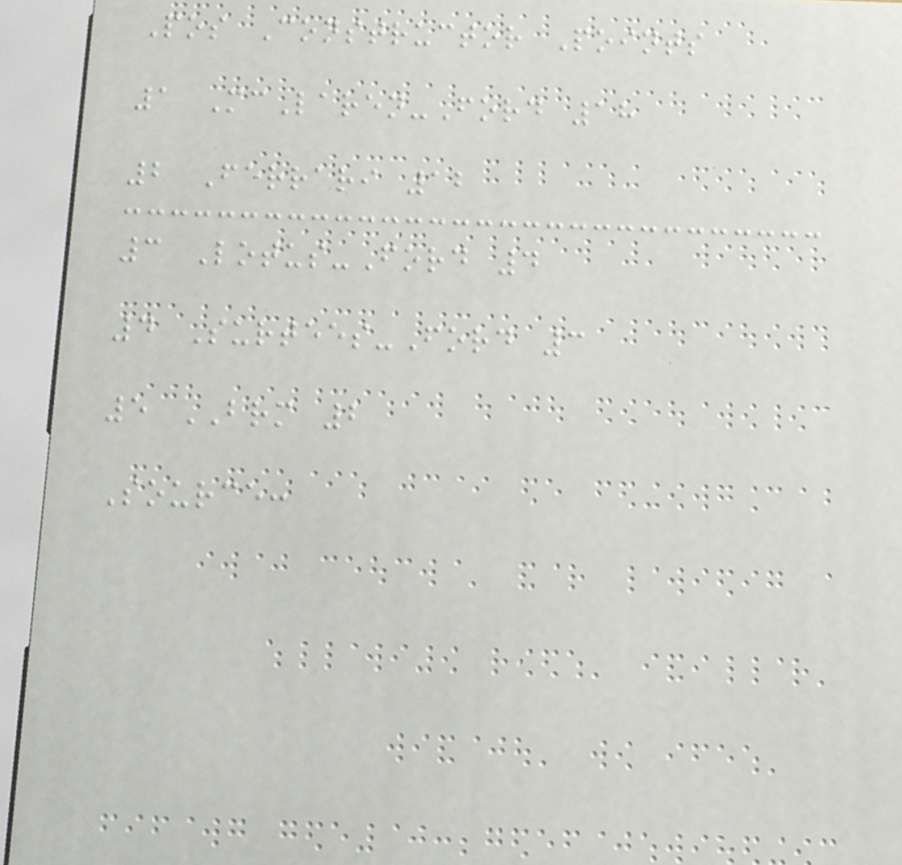Pos Constructor Points
1 McLaren-Ford 18
2 Ferrari 12
3 Lotus-Ford 4
4 Surtees-Ford 3
5 BRM 2
Source:
